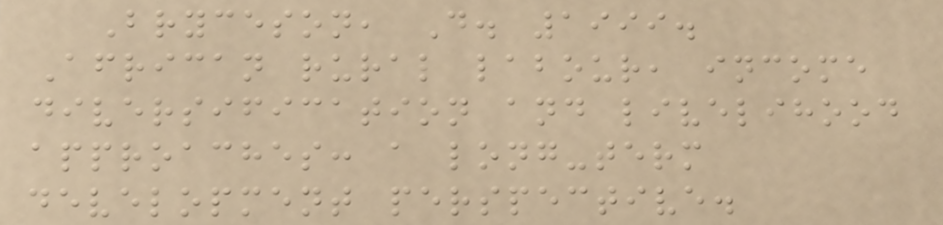Bryceson, D. 1999.
African rural labour, income
diversification and livelihood
approaches: a long-term
development perspective.
